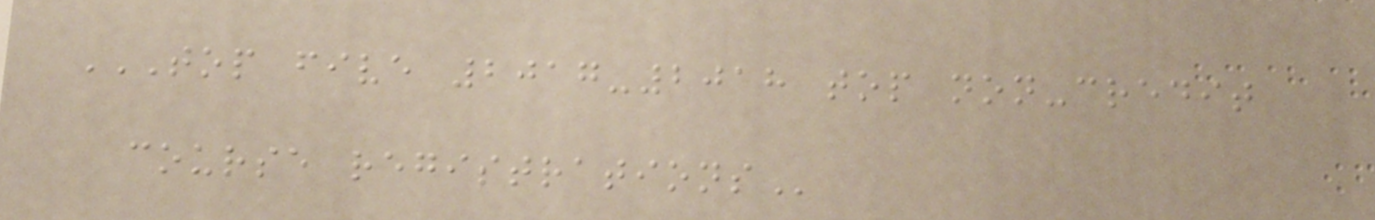TOP FIVE 2017-2018 TOP NON-CREDIT
COURSE REGISTRATIONS
